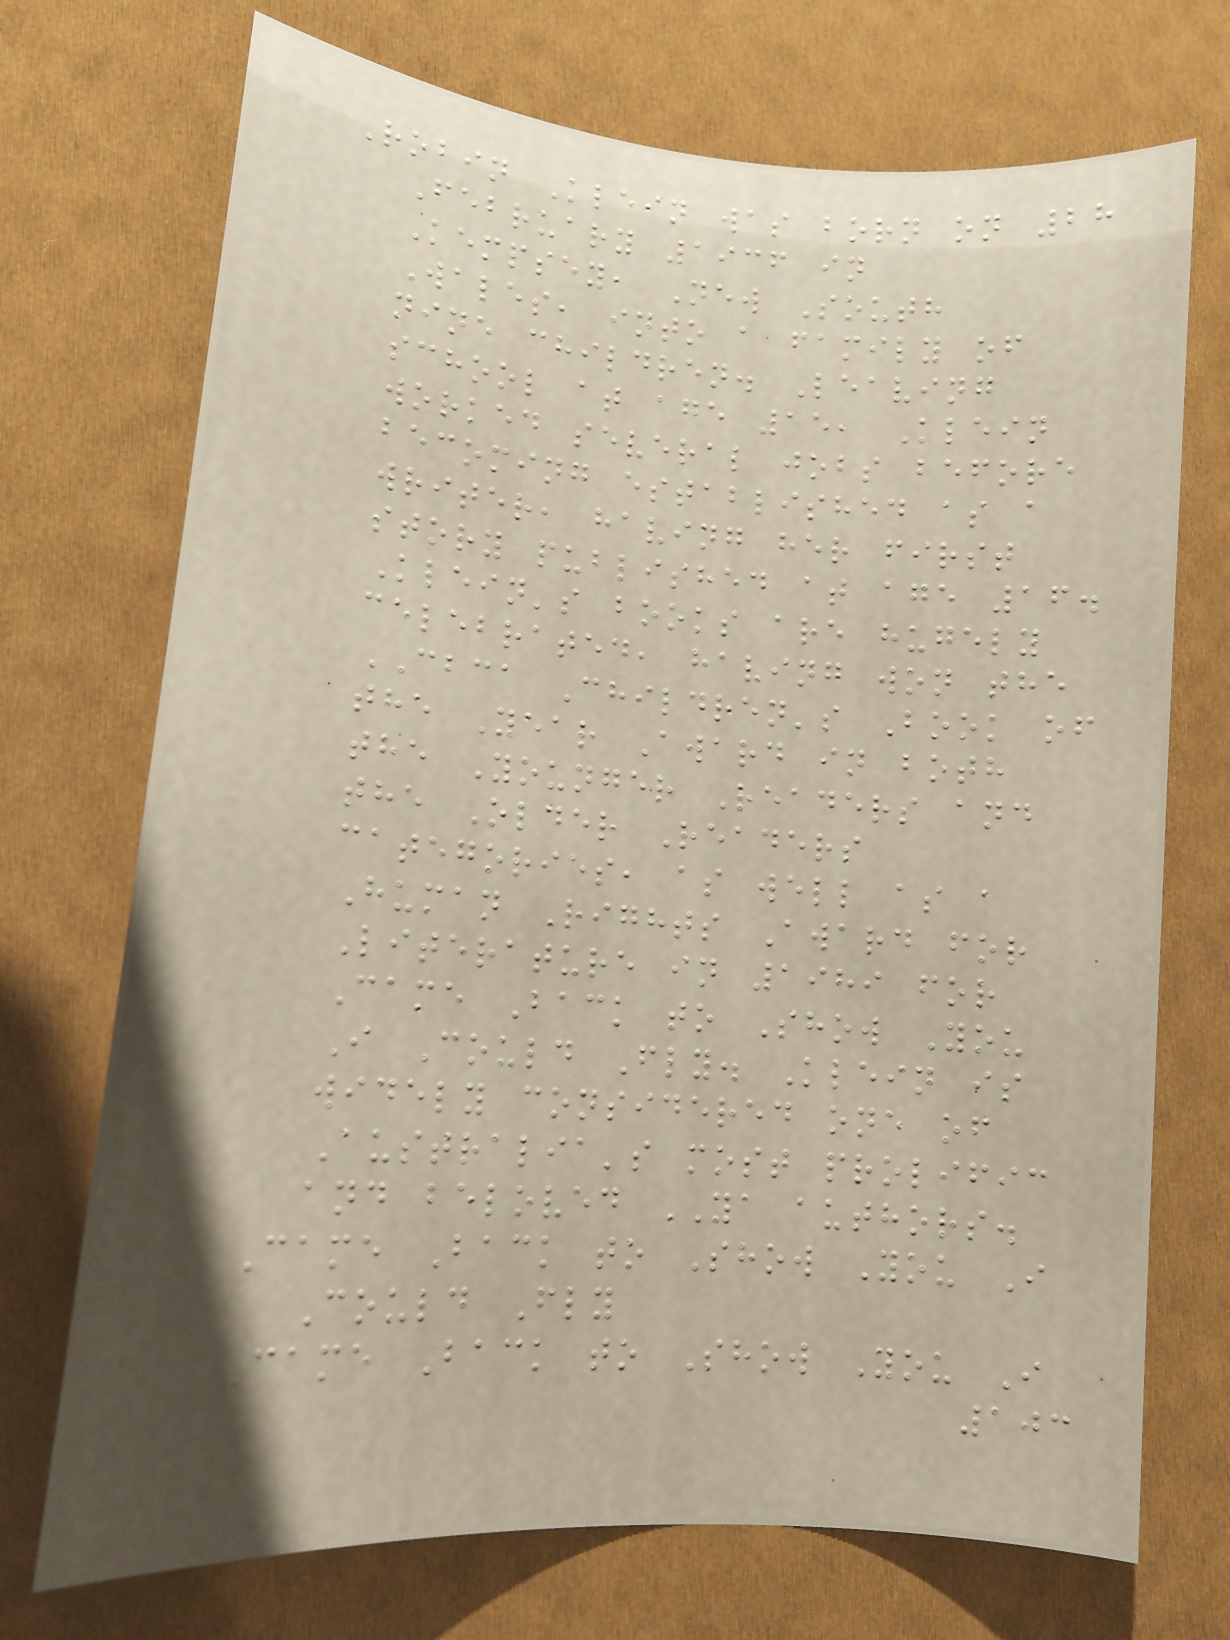Robin Klein was born on 28
February 1936 in
Kempsey, New South
Wales, into a family of
nine children. Leaving
school at age 15, Klein
worked several jobs before
becoming established as a
writer, having her first
story published at age 16.
Klein's books are hugely
celebrated, having won the
CBCA Children's Book of
the Year Award in both
the Younger Readers and
the Older Readers
categories, as well as a
Human Rights Award for
Literature in 1989 for
Came Back to Show You
I Could Fly. Klein is
widely considered one of
Australia's most prolific
and beloved YA authors.
Came Back to Show You I
Could Fly
Came Back to Show You I
103
